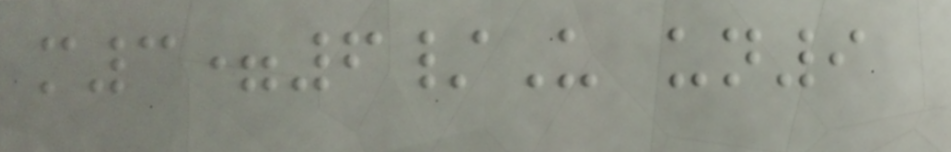m3=6/U un9
